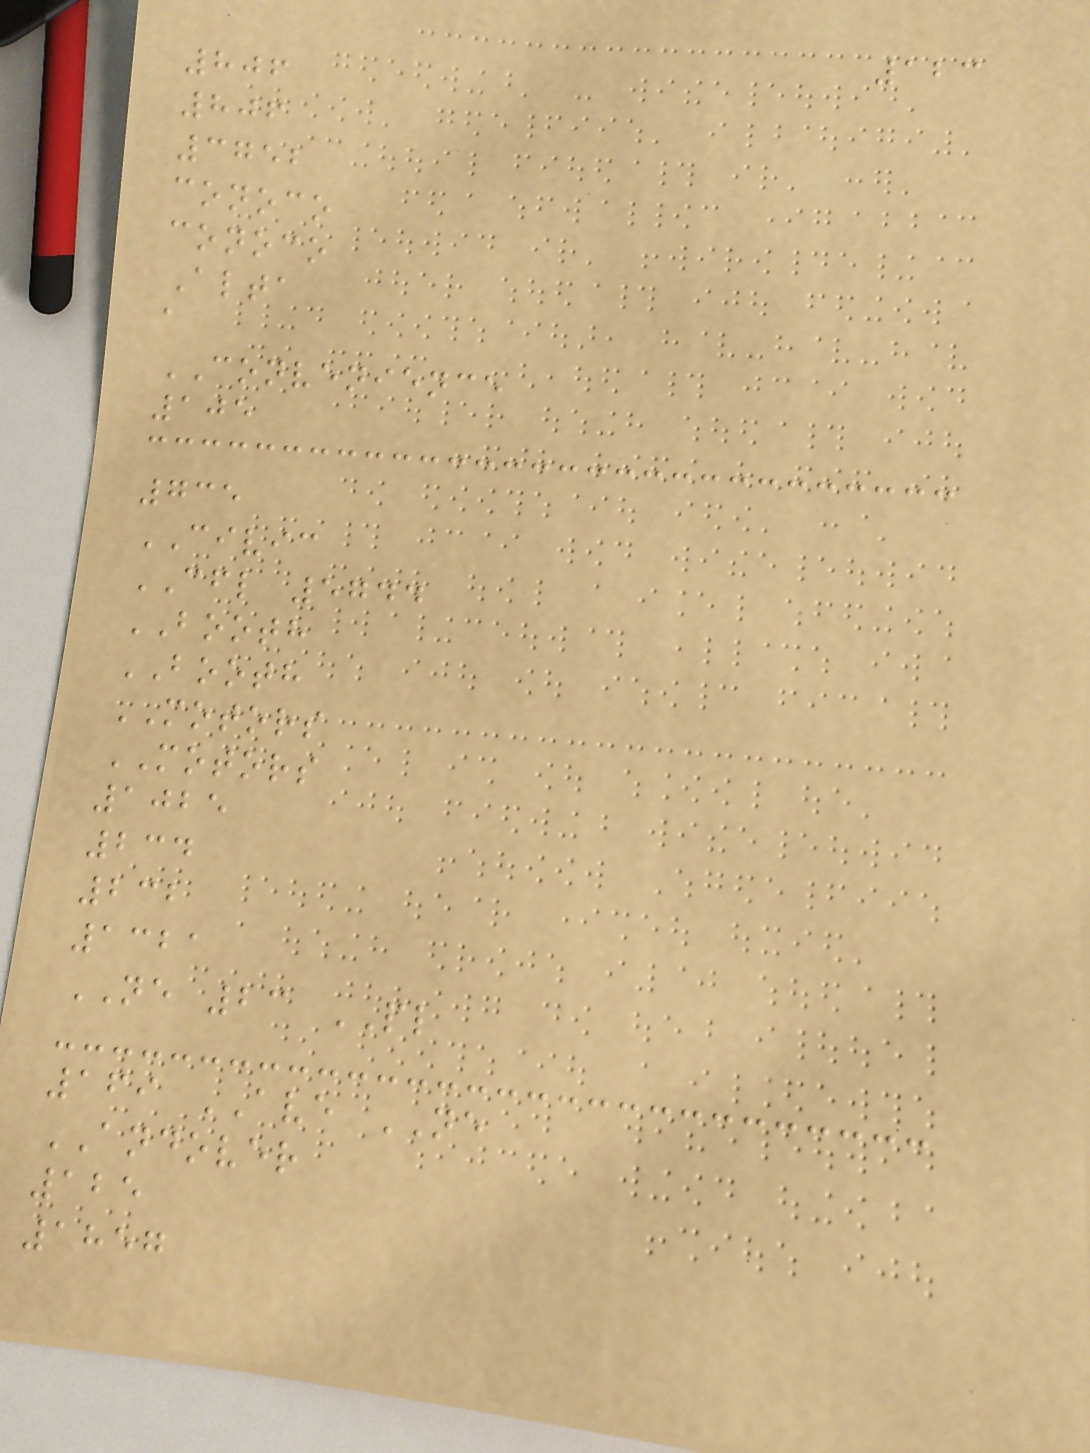123
806
806
3752
conoco
conoco
Alta
a
CONVENIENCE
105
735
CIVIC
CFL 5744
BOOTH
BOOTH
MOTORS
MOTORS
1025
234
232
1321
NE 23 PL
169 AVE NE
ANDOVER
125
1857
